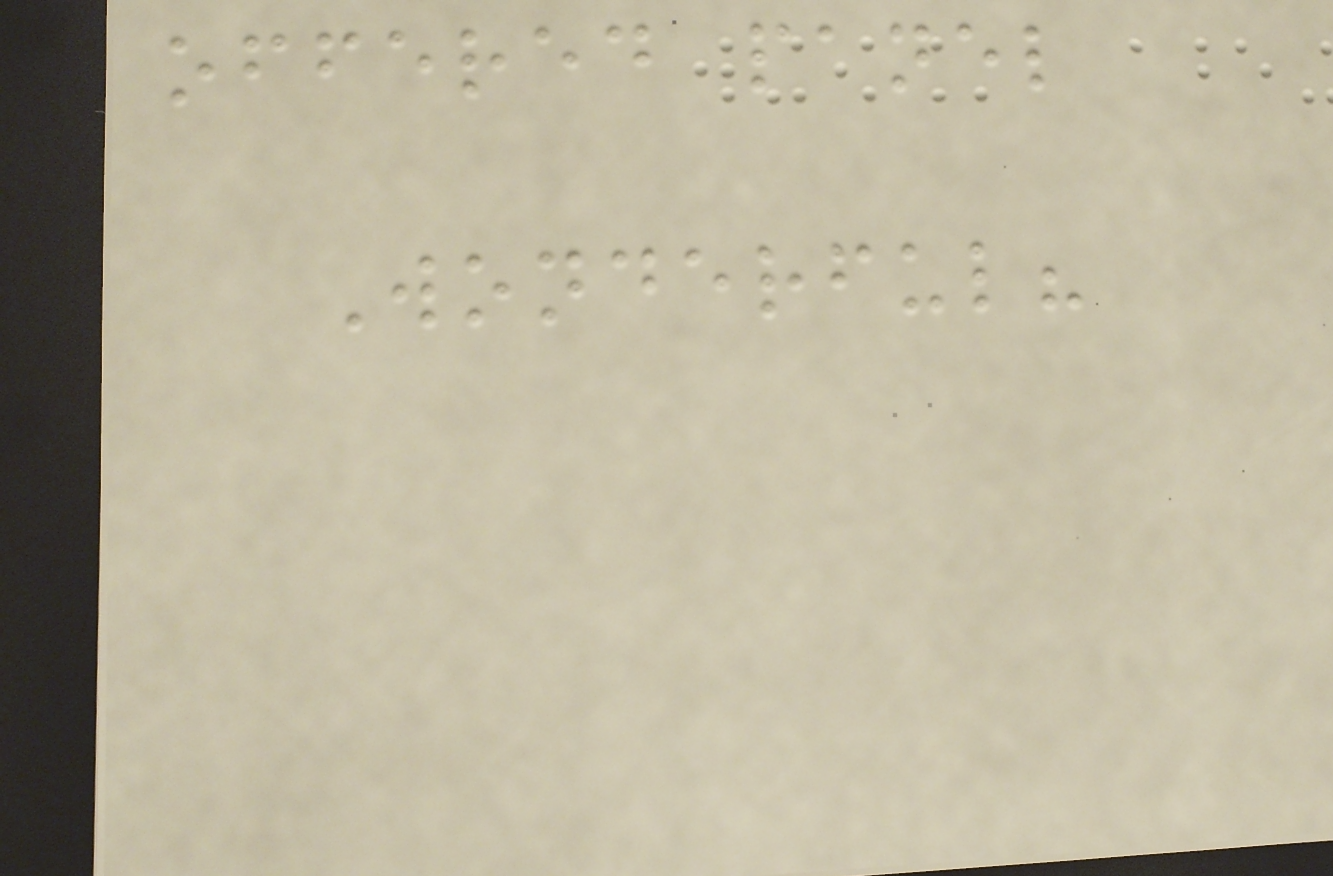offered panel
Wonderful?
